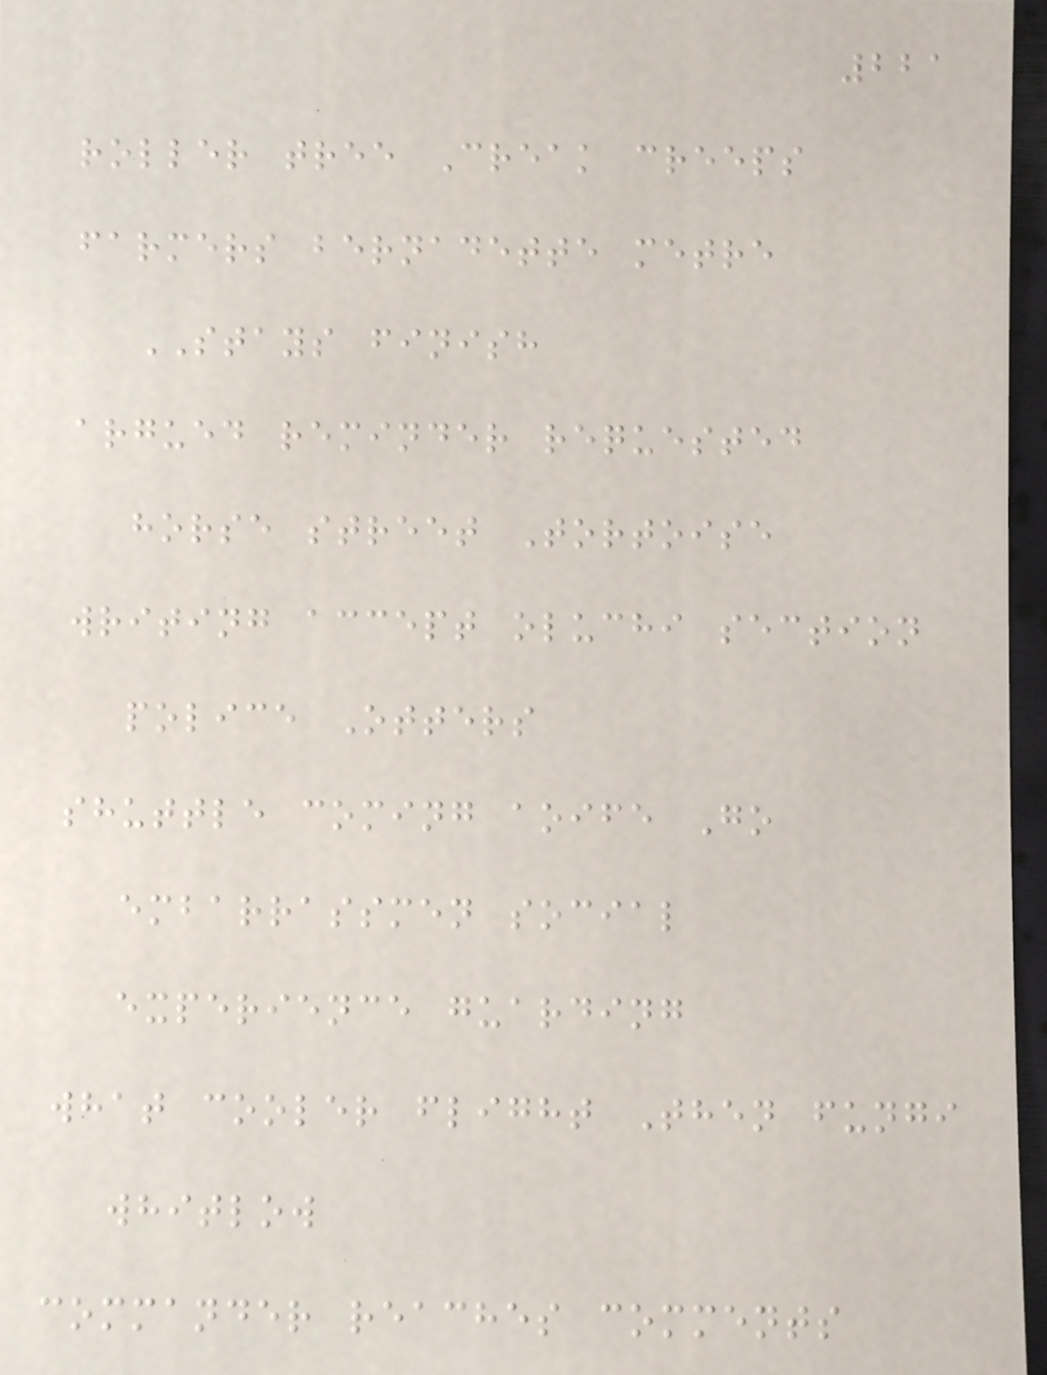221
roller tree Creak creeps
farmers bernadette metre
STAYS finish
argued reminder requested
horse street Tortoise
writing accept oluchi section
police Otters
shuttle coming aoife Go
embarrassmen social
experience guarding
what cooler flight Then fungi
whitlow
commander reaches comments
